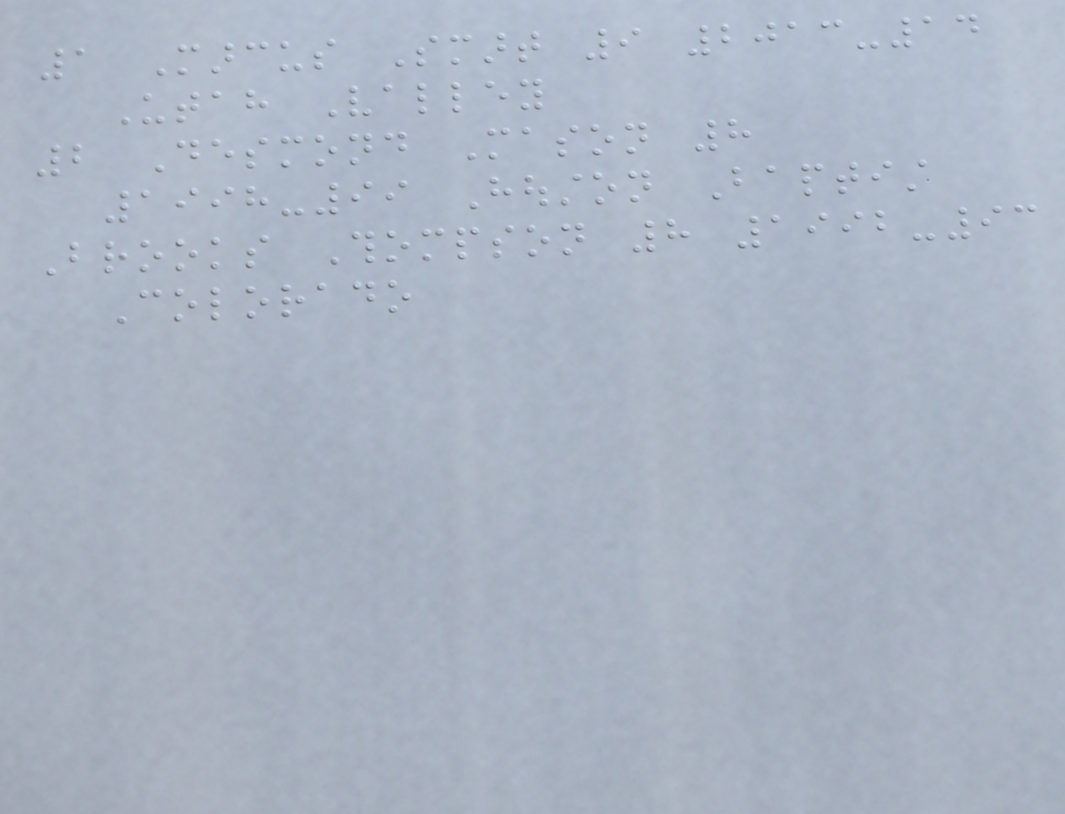1 Marcus Smart 9 2013-14
Utah Valley
2 Desmond Mason 8
1998-99 Houston Baptist
Brooks Thompson 8 1992-93
Colorado
